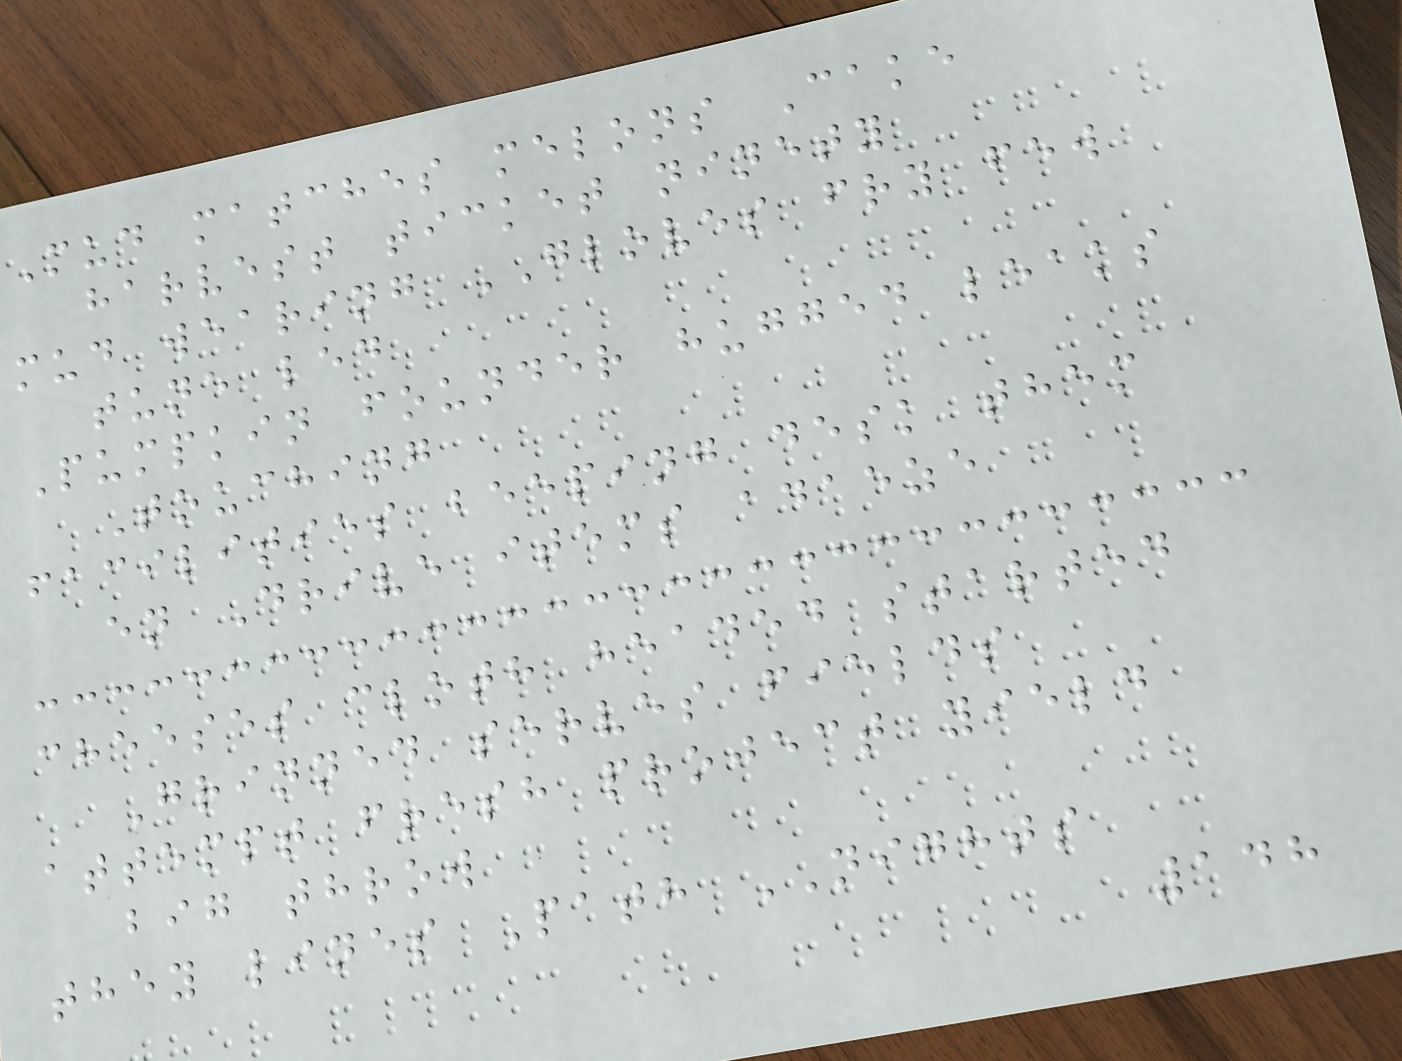Mud matches melons Cake
harvest ticket ninety
mud wearing GLOVES fry few
tune led
Pumpkin founder hugged leaks
Touching
facilities beeping desk them
en Drive items adaeze
cheeses cloth headed started
Grinned serves fields
attempt fresh project yield
big throw
they lines Path NIGHTS
148
